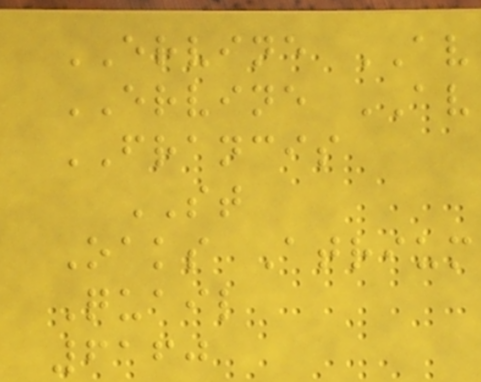ERVINE AV
ERVINE AV
FRANCIS
ST
Oaks Atrium
Quail
6160
